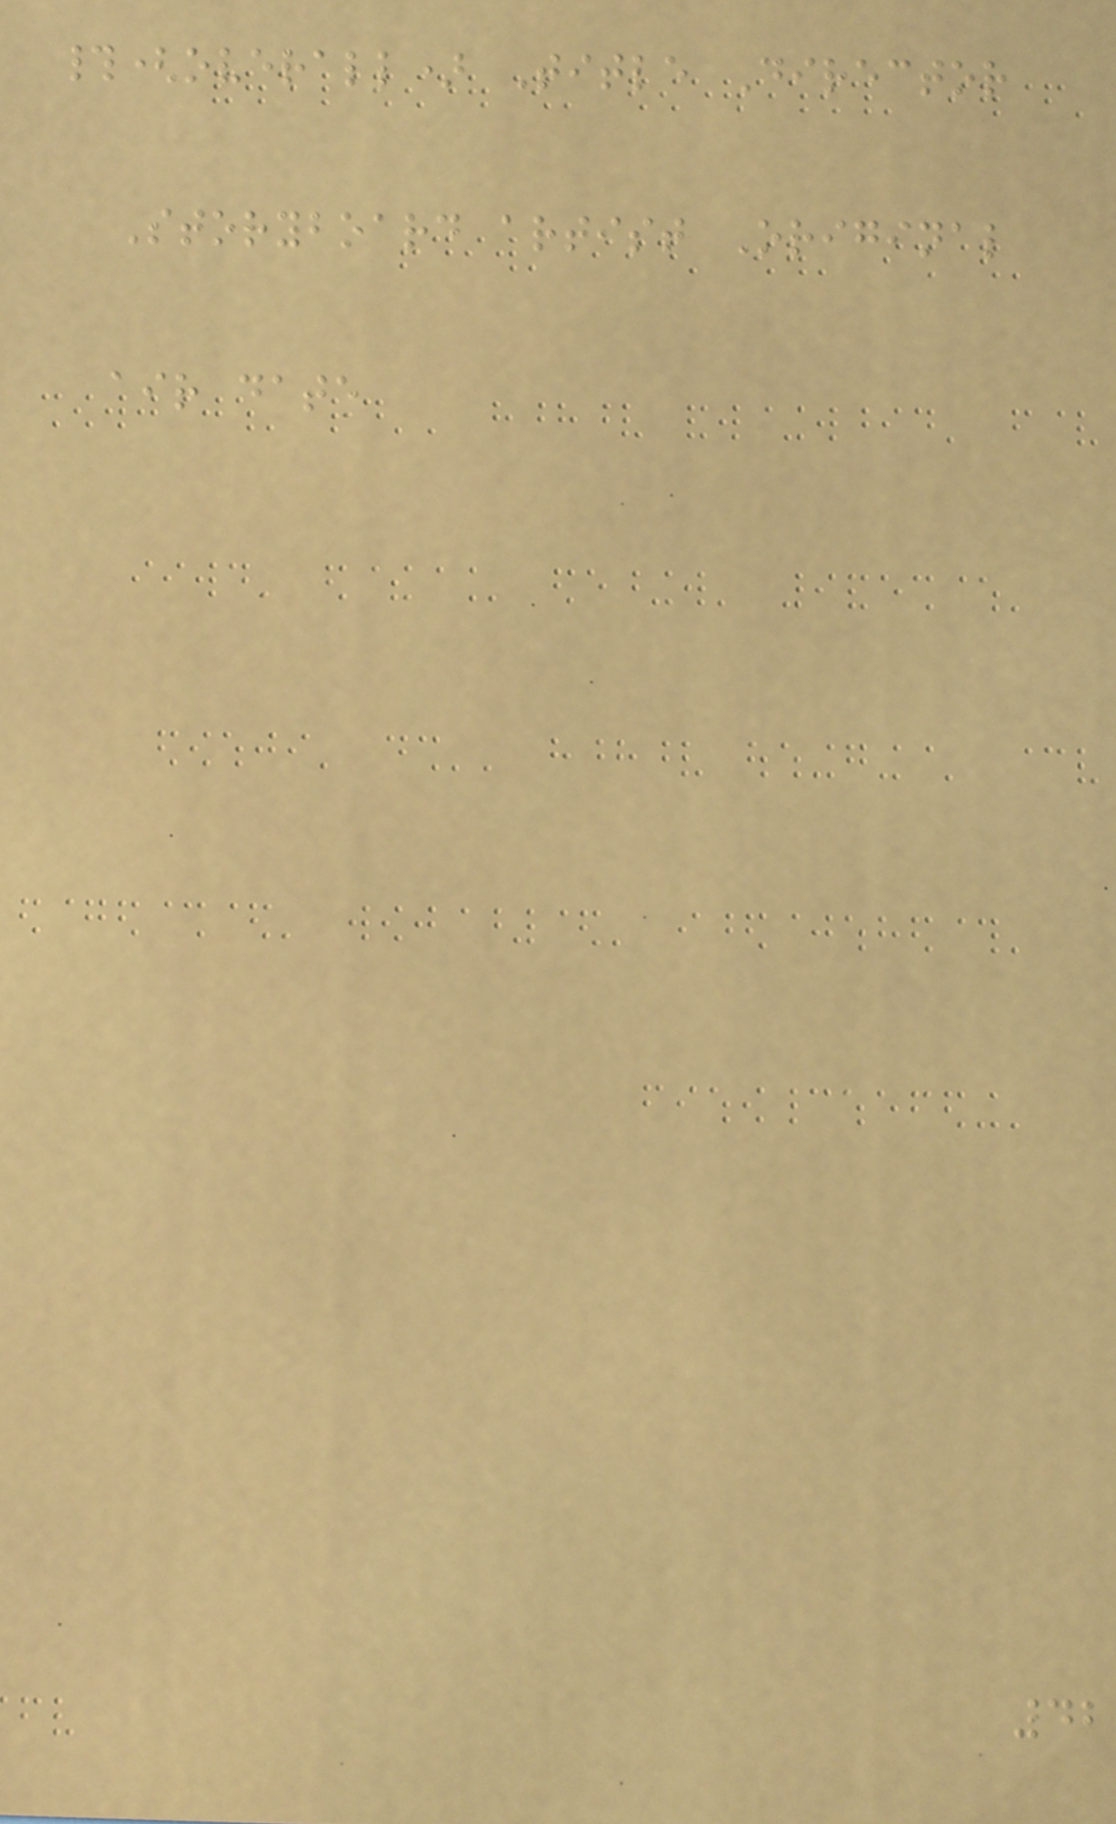#(overall) Title Director
Storyboard artist Original
air date
42
